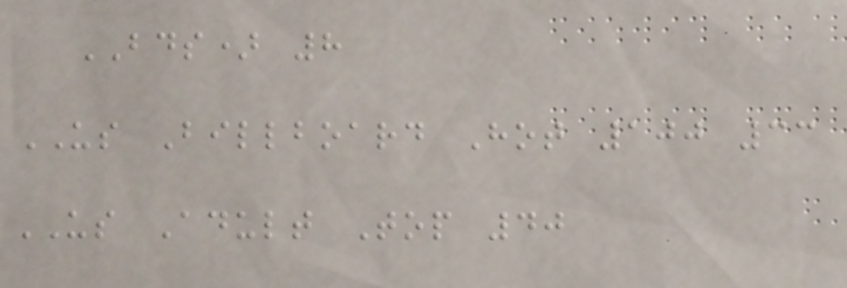BDS) 8
US Billboard Hot 100 33
US Adult Top 40
